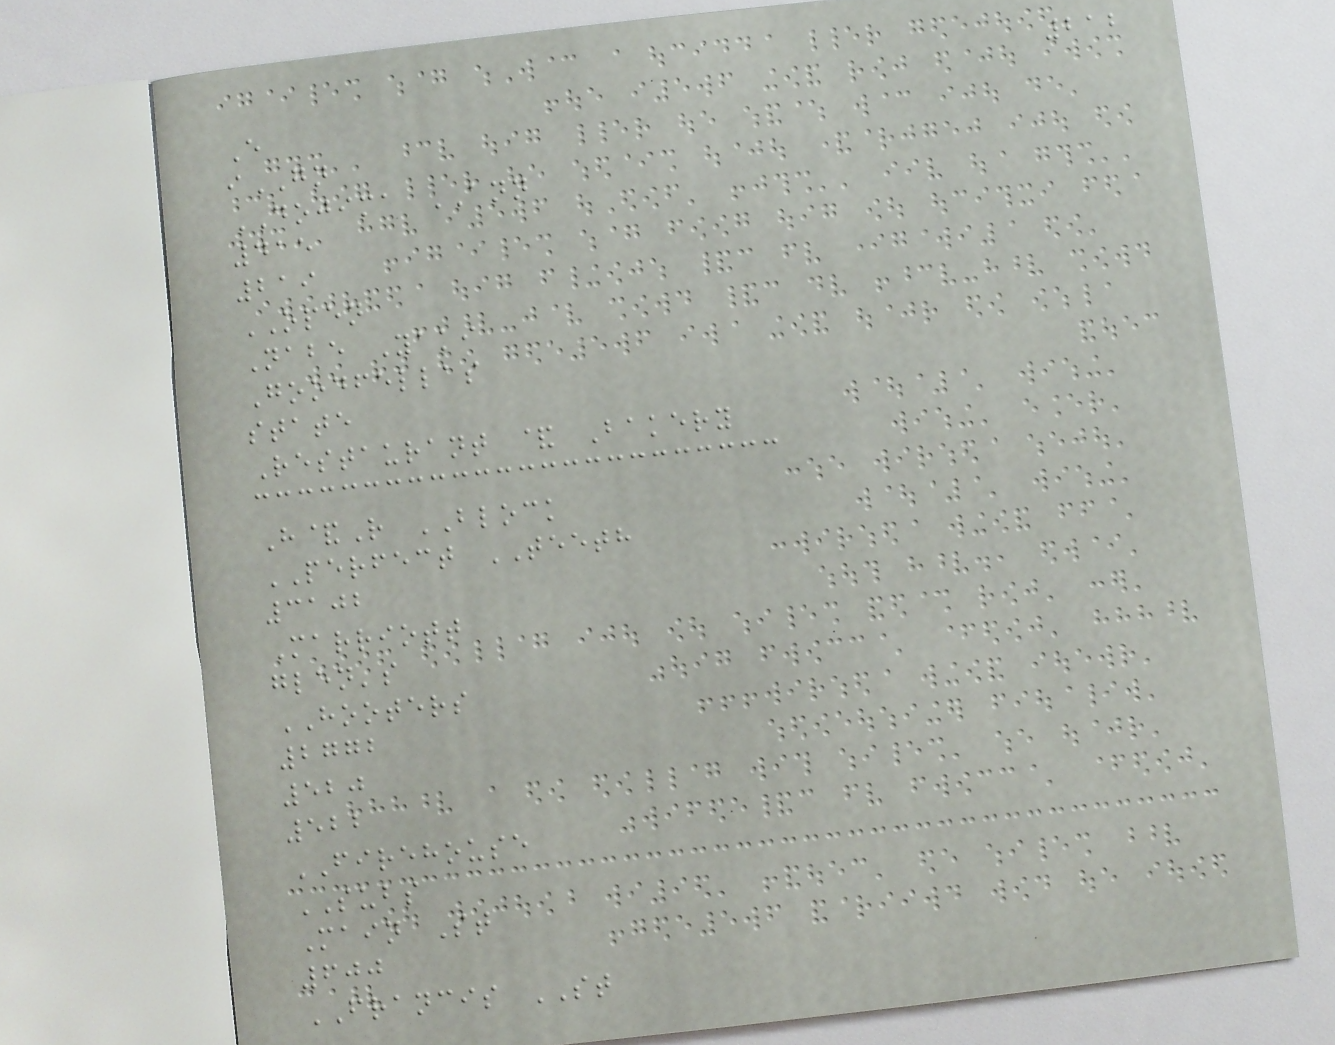212
E
iGN
DOJIMA ANN
415
219
OPEN
Nabe Yaki
Goodfellas
state
Restaurant & Bakery
H&R BLOCK
PERFECT TEETH
3102
Marriott
glen's
HOOTERS
2772
520
522
FIREHOUSE
SUBS
Main St
600
FRANCIS ST
